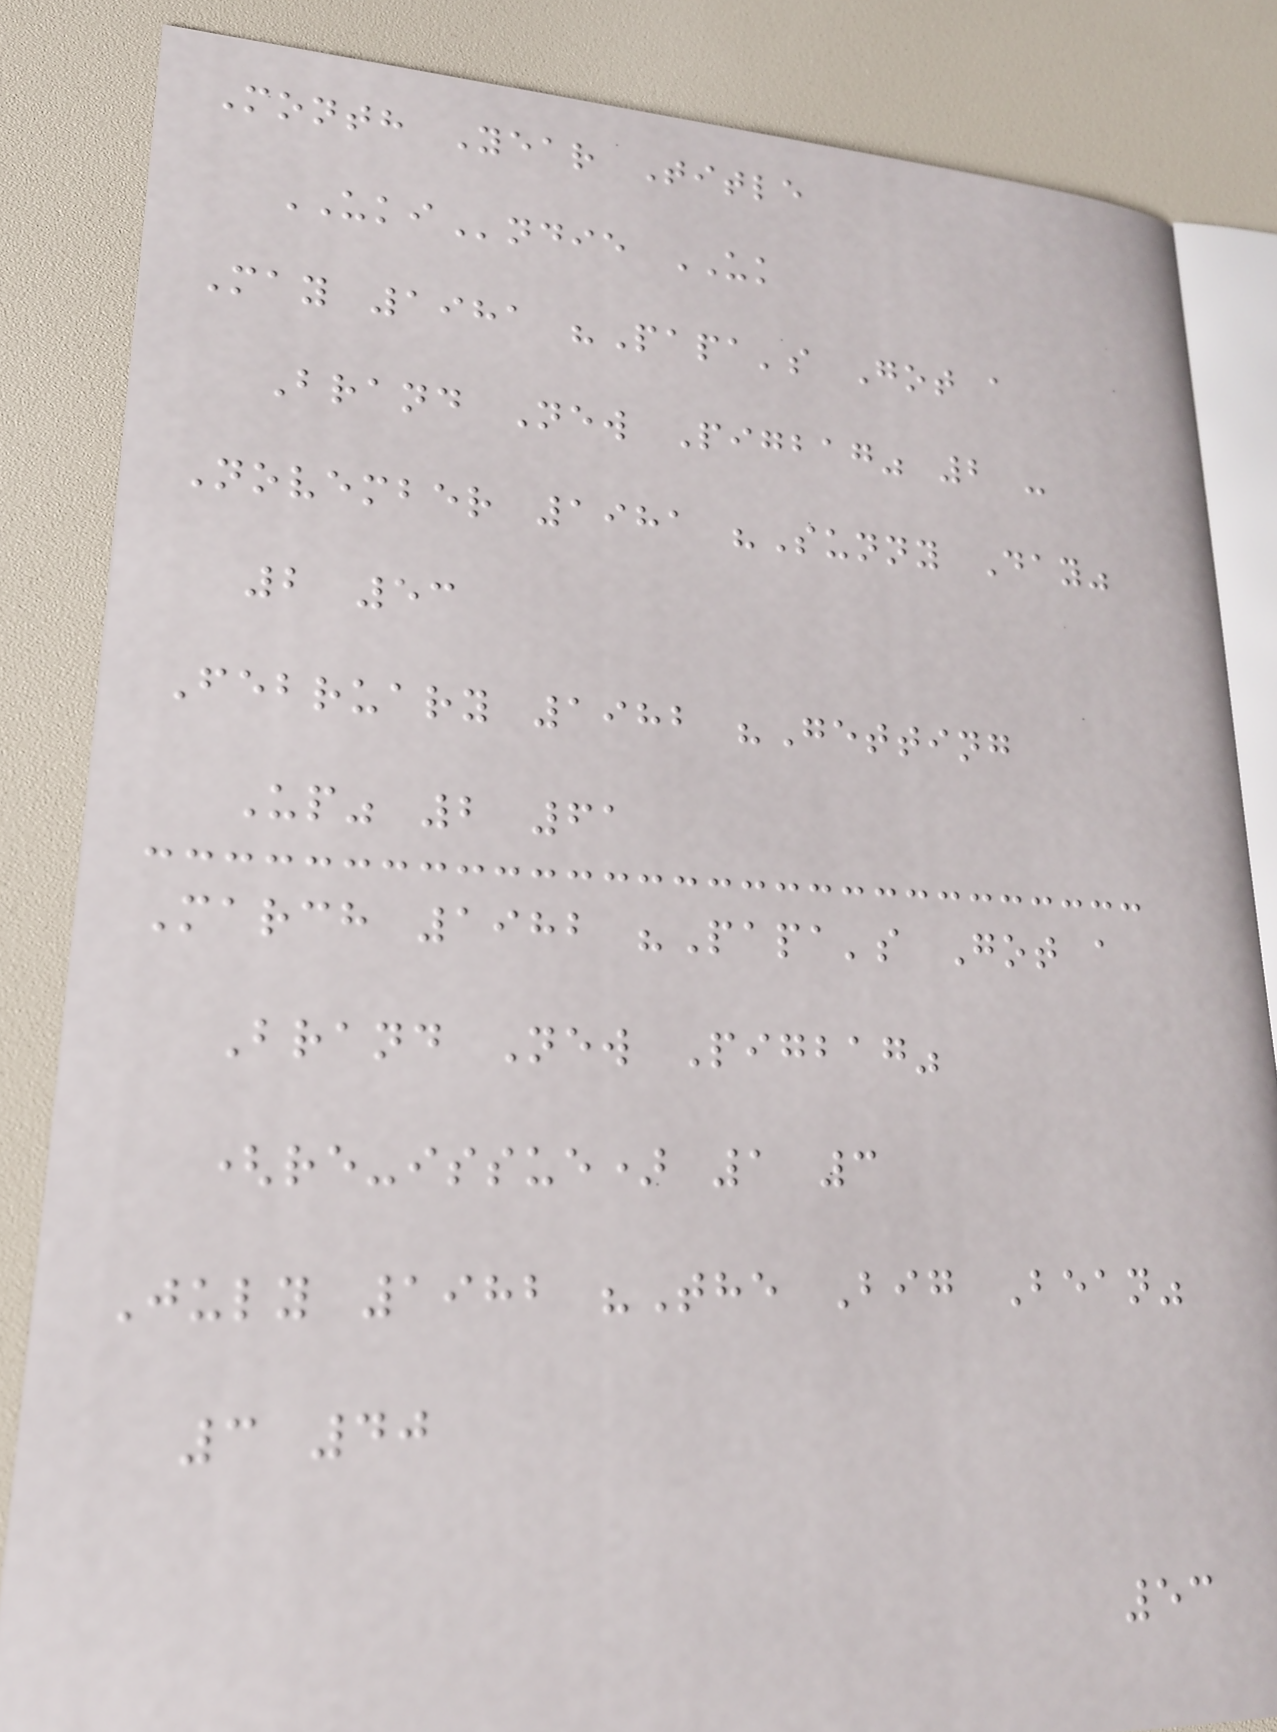Month Year Title
UKIndie UK
May 1981 "Papa's Got a
Brand New Pigbag" 2 -
November 1981 "Sunny Day"
2 53
February 1982 "Getting
Up" 2 61
March 1982 "Papa's Got a
Brand New Pigbag"
(re-issue) 1 3
July 1982 "The Big Bean"
3 40
53
